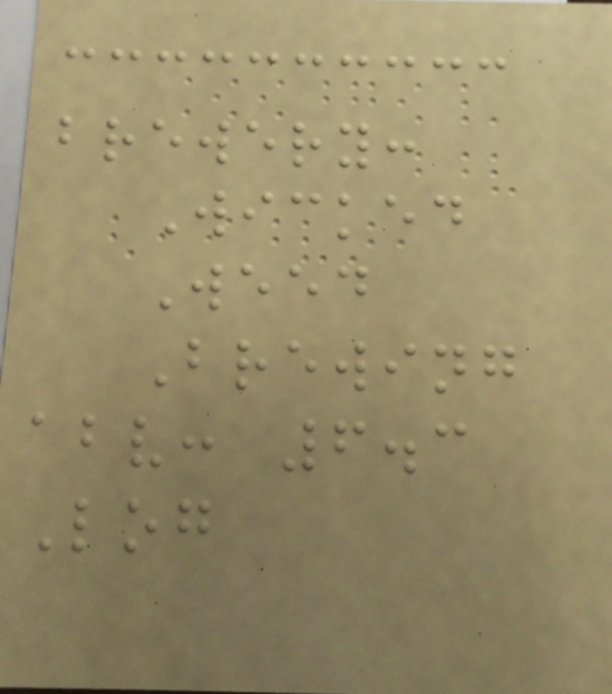brewery:
Wicked
Weed
Brewing
abv: 6.3
Log
